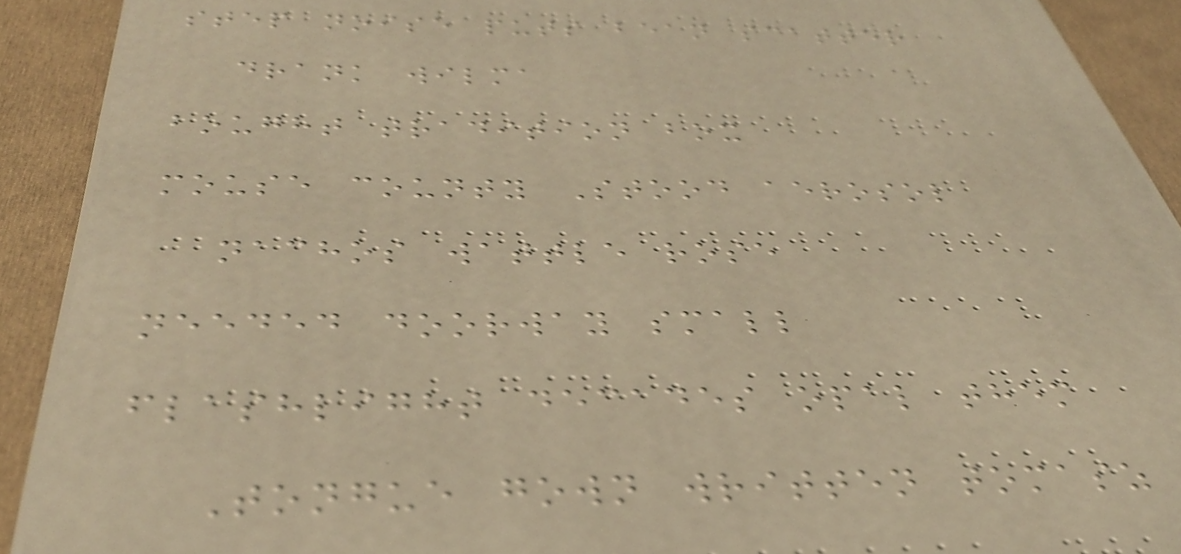step noise puts bean scatter
drank wilma
bought tradition box
mouse county Stood aerosol
nachos wattle rose
needed doorway small
flashlight decades opal them
Tongue gown written tomasz
